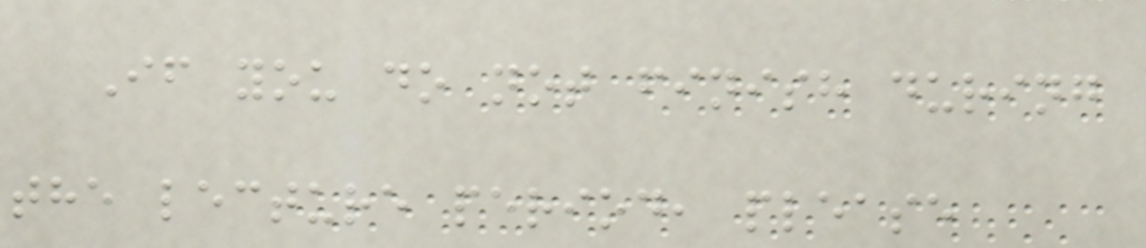If you do not finish during
the lecture period, please
